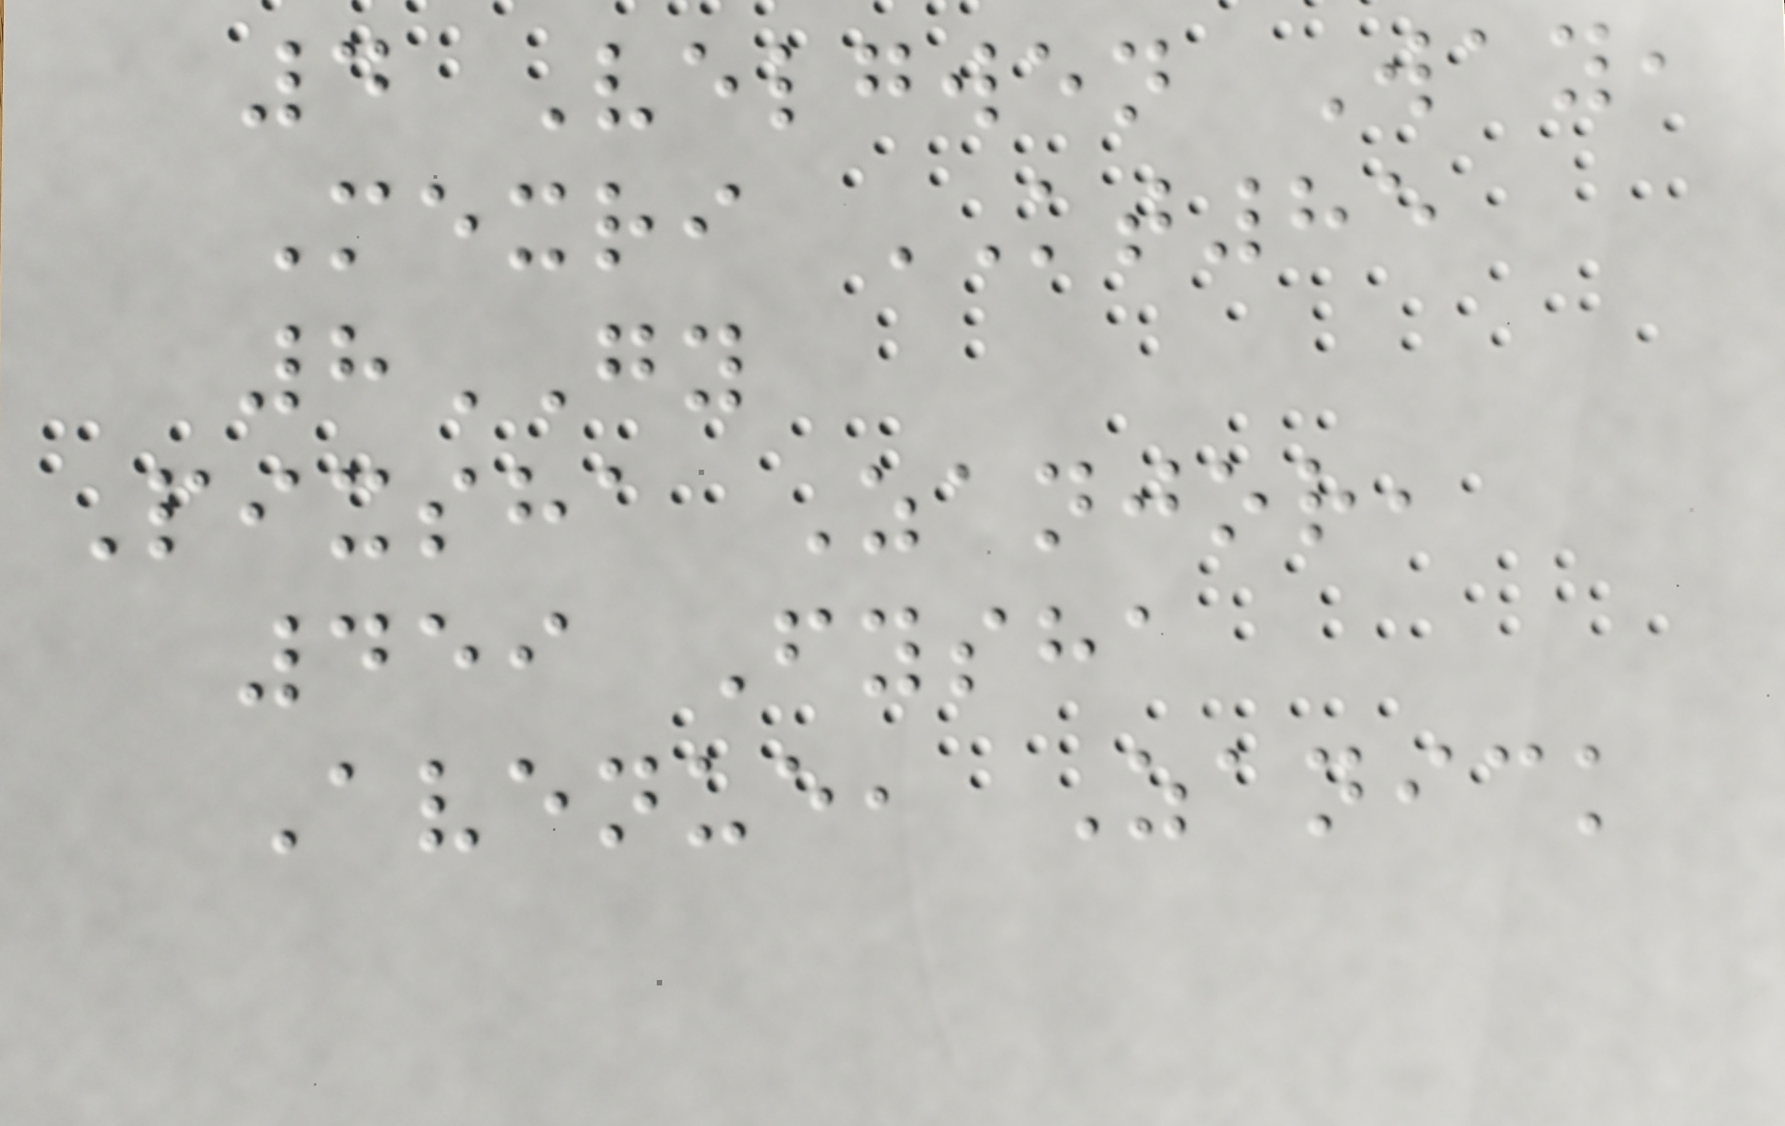4 Velgwen Way,
Mexri KT85
8GY
Pixsha Zanjor,
459 Fysha
Avenue, Zanick
